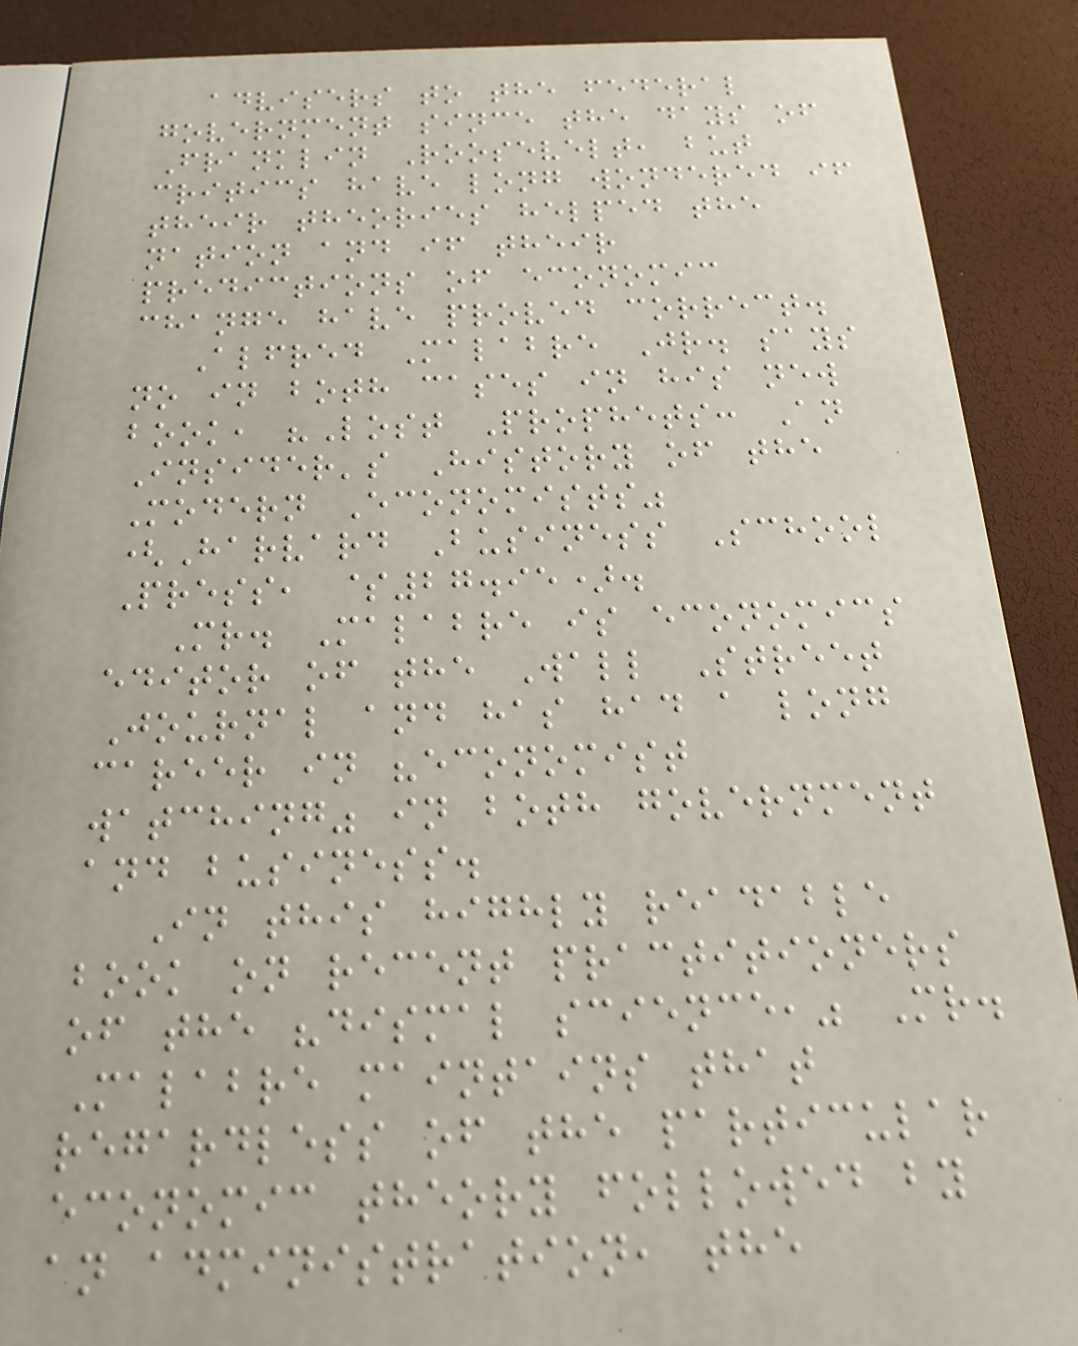advisers to the federal
government since the days of
Franklin Roosevelt, but
critics have long wondered if
their theories helped the
nation and if their
predictions of economic
change have proved correct.
Alfred Malabre Jr. says
no in both cases in his new
book, "Lost Prophets: An
Insider's History of the
Modern Economists"
(Harvard Business School
Press, $27.95).
Mr. Malabre is economics
editor of the Wall Street
Journal and has had a long
career in "economist
watching" in both government
and business.
In this highly readable
book on recent practitioners
of the "dismal science," Mr.
Malabre maintains that
regardless of the particular
economic theory followed by
an administration, the
